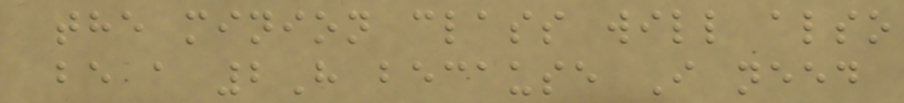the minion class will also
be a 2H because I need
